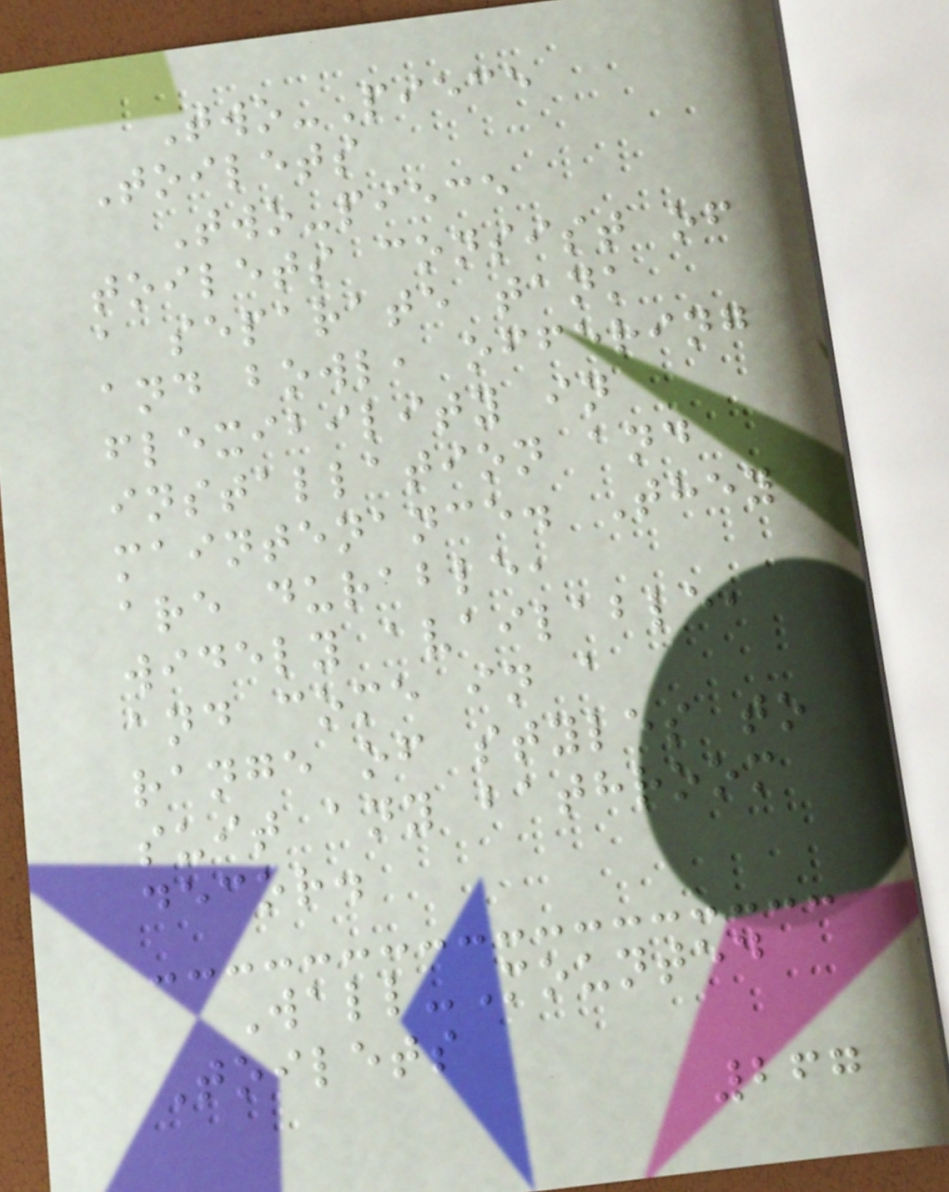Two-Piece
Toilets
Two-piece
toilets consist of
a separate tank
and bowl, offering
flexibility in
installation and
maintenance. They
are durable,
widely available,
and come in a
range of styles to
suit any bathroom
decor.
Wall-Mounted
Toilets
267
